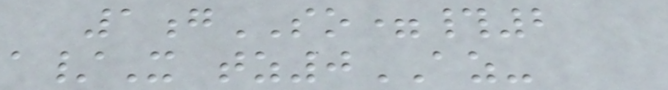1gSO=#2
a/X tz0AZ-
